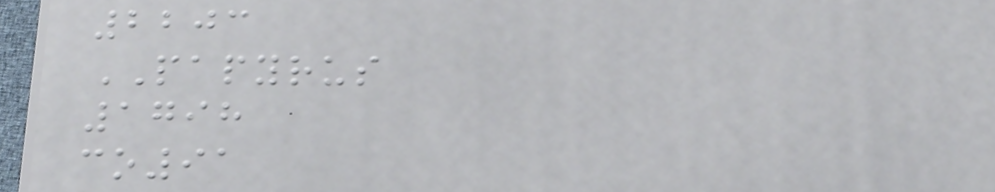2203
PAPYRUS
1798
co91
